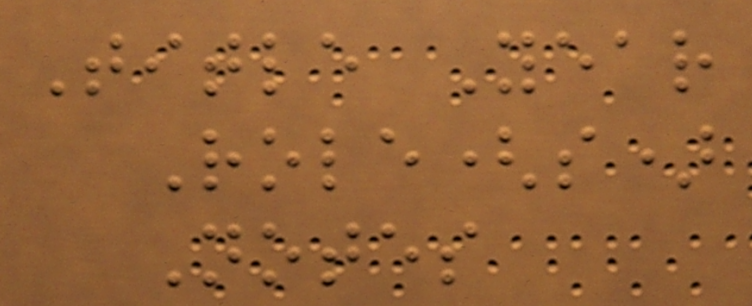Title Year
Role(s)
Notes
